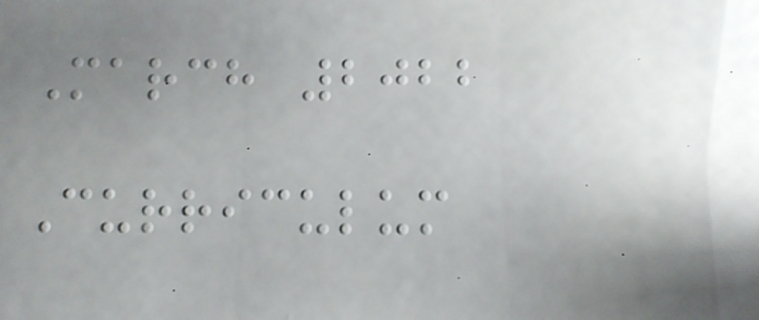March 2022
Curriculum
